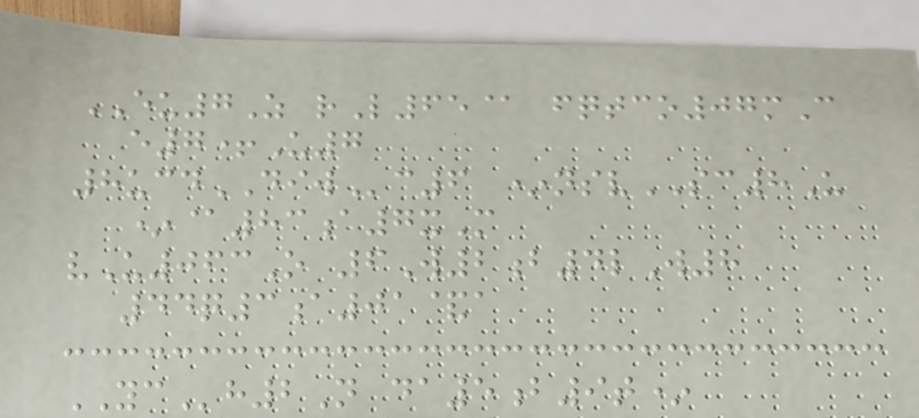EU7Z rL65@ fqtco07mC
e7+U7
8ucdDIWc6 *nsvSC8U
*@83a7xM
vU063O 6W2b4lW8
44q3a01&a
YCh2N da5b9t*
